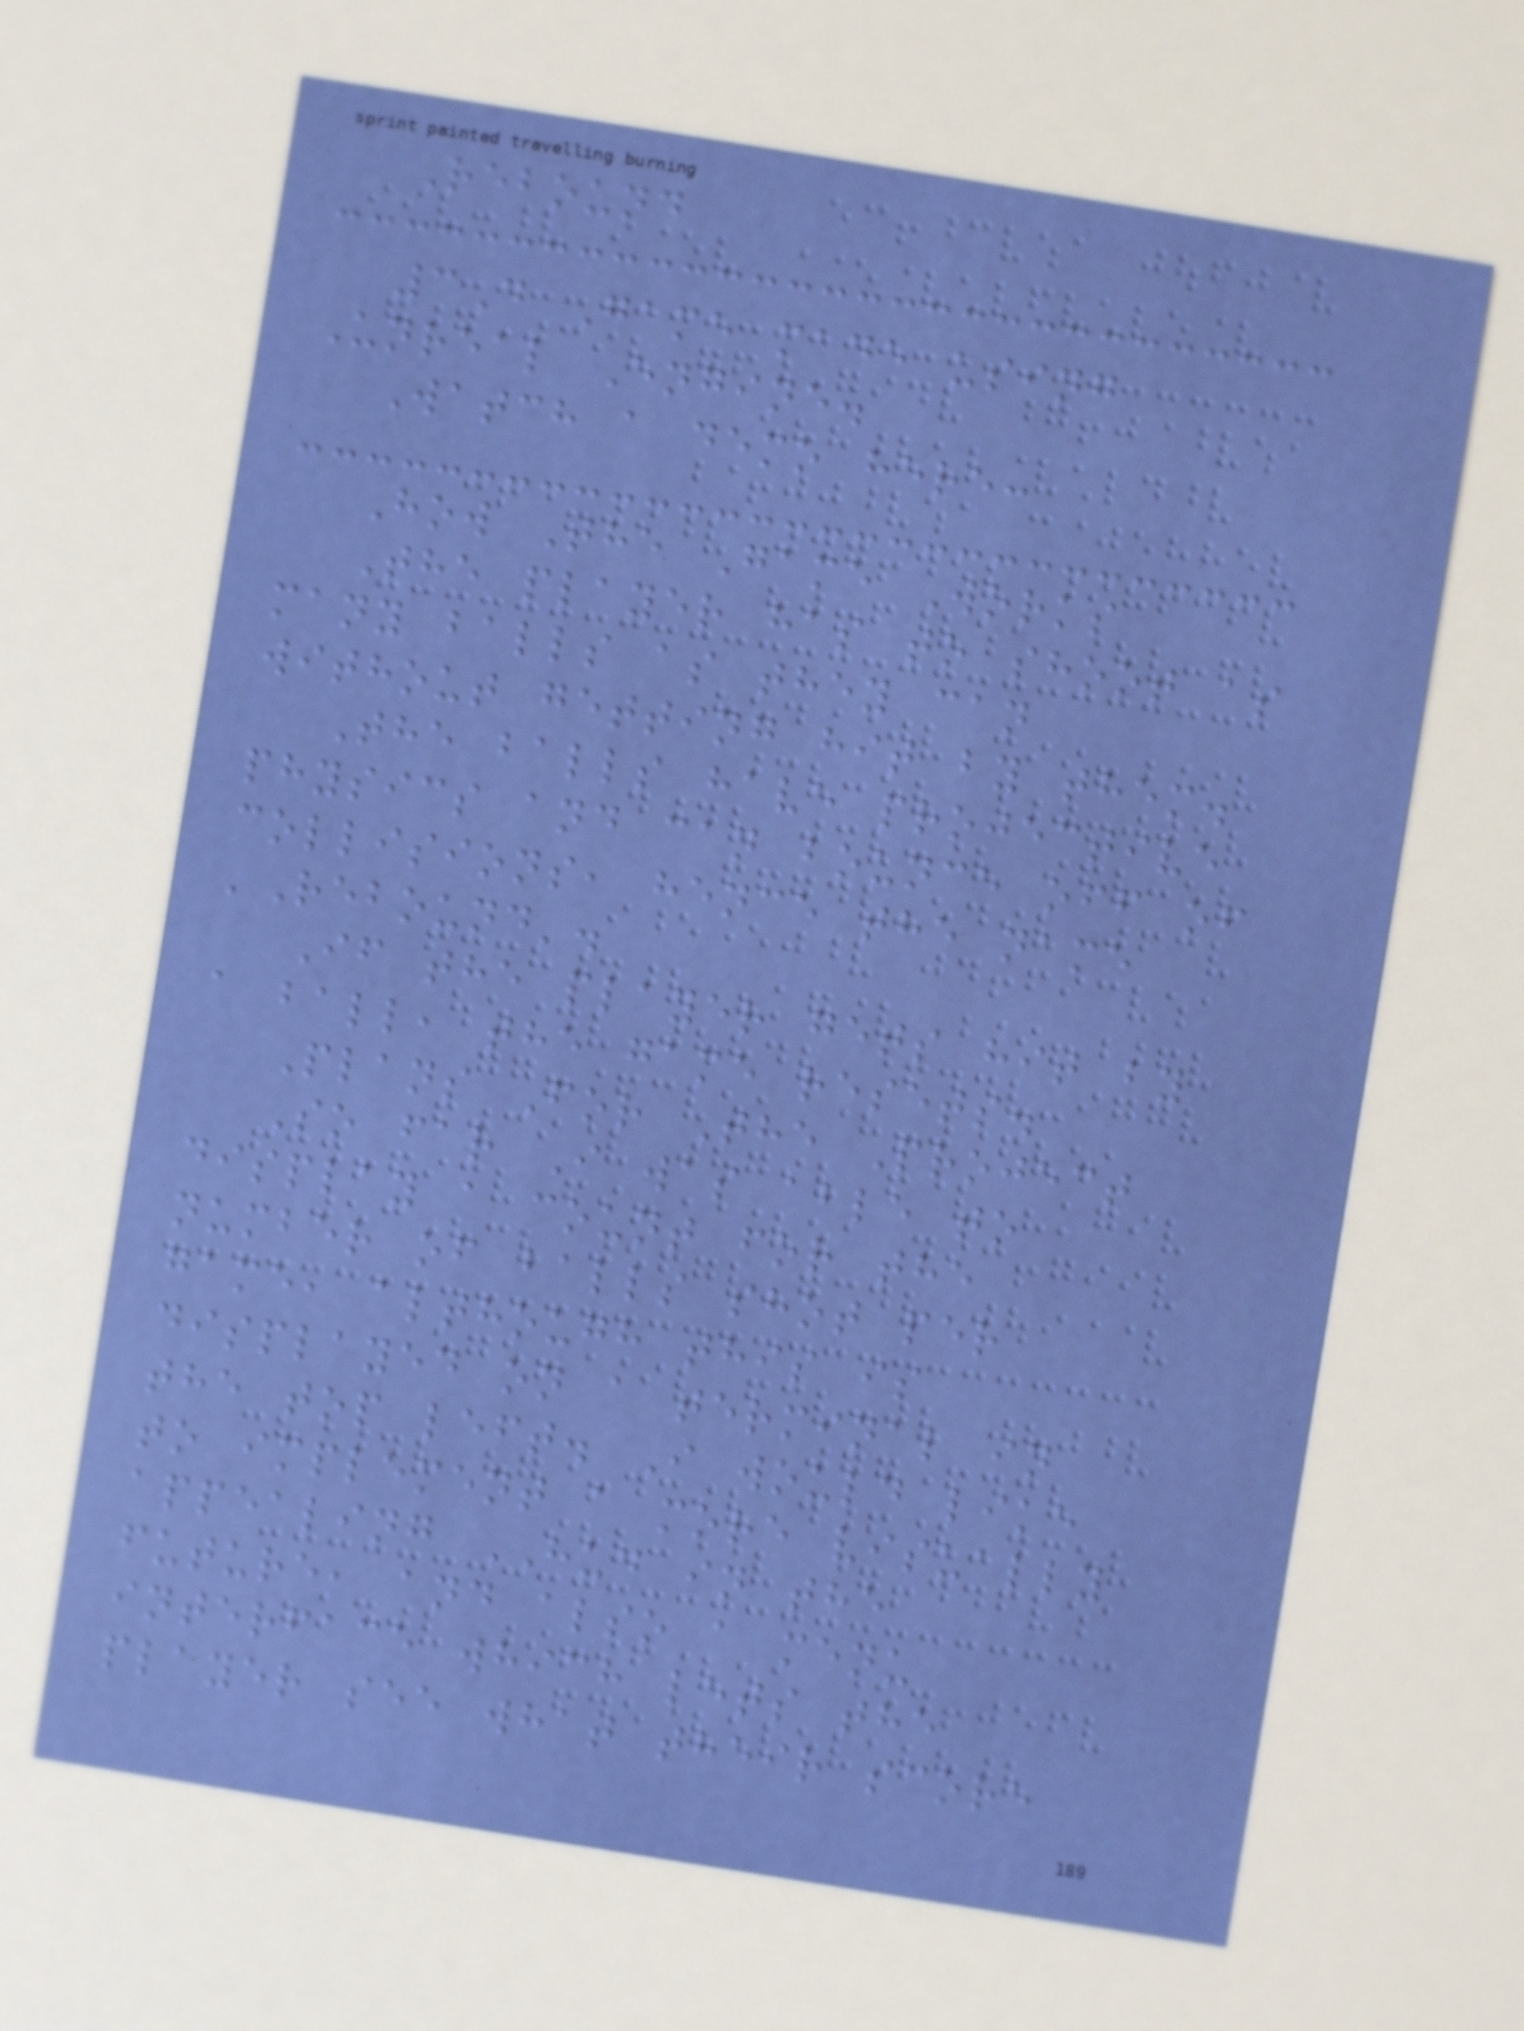Rebound
3D Game made using
Unreal Engine.
Watch a demo here:
How The Game Works
The player has to shoot as
many balls as they can
without getting hit by them.
The balls have projective
physics and can bounce off of
collisions, hence the name
'Rebound'.
If the player gets hit by
a ball, the game resets.
Plans For The Project
So far I was able to
display a count for the
number of balls shot per
game, although this is
displayed on a terminal in
the top left. I would like
to implement a more visually
appealing HUD in the
future, and also a menu
interface which lets the
player see what their score
